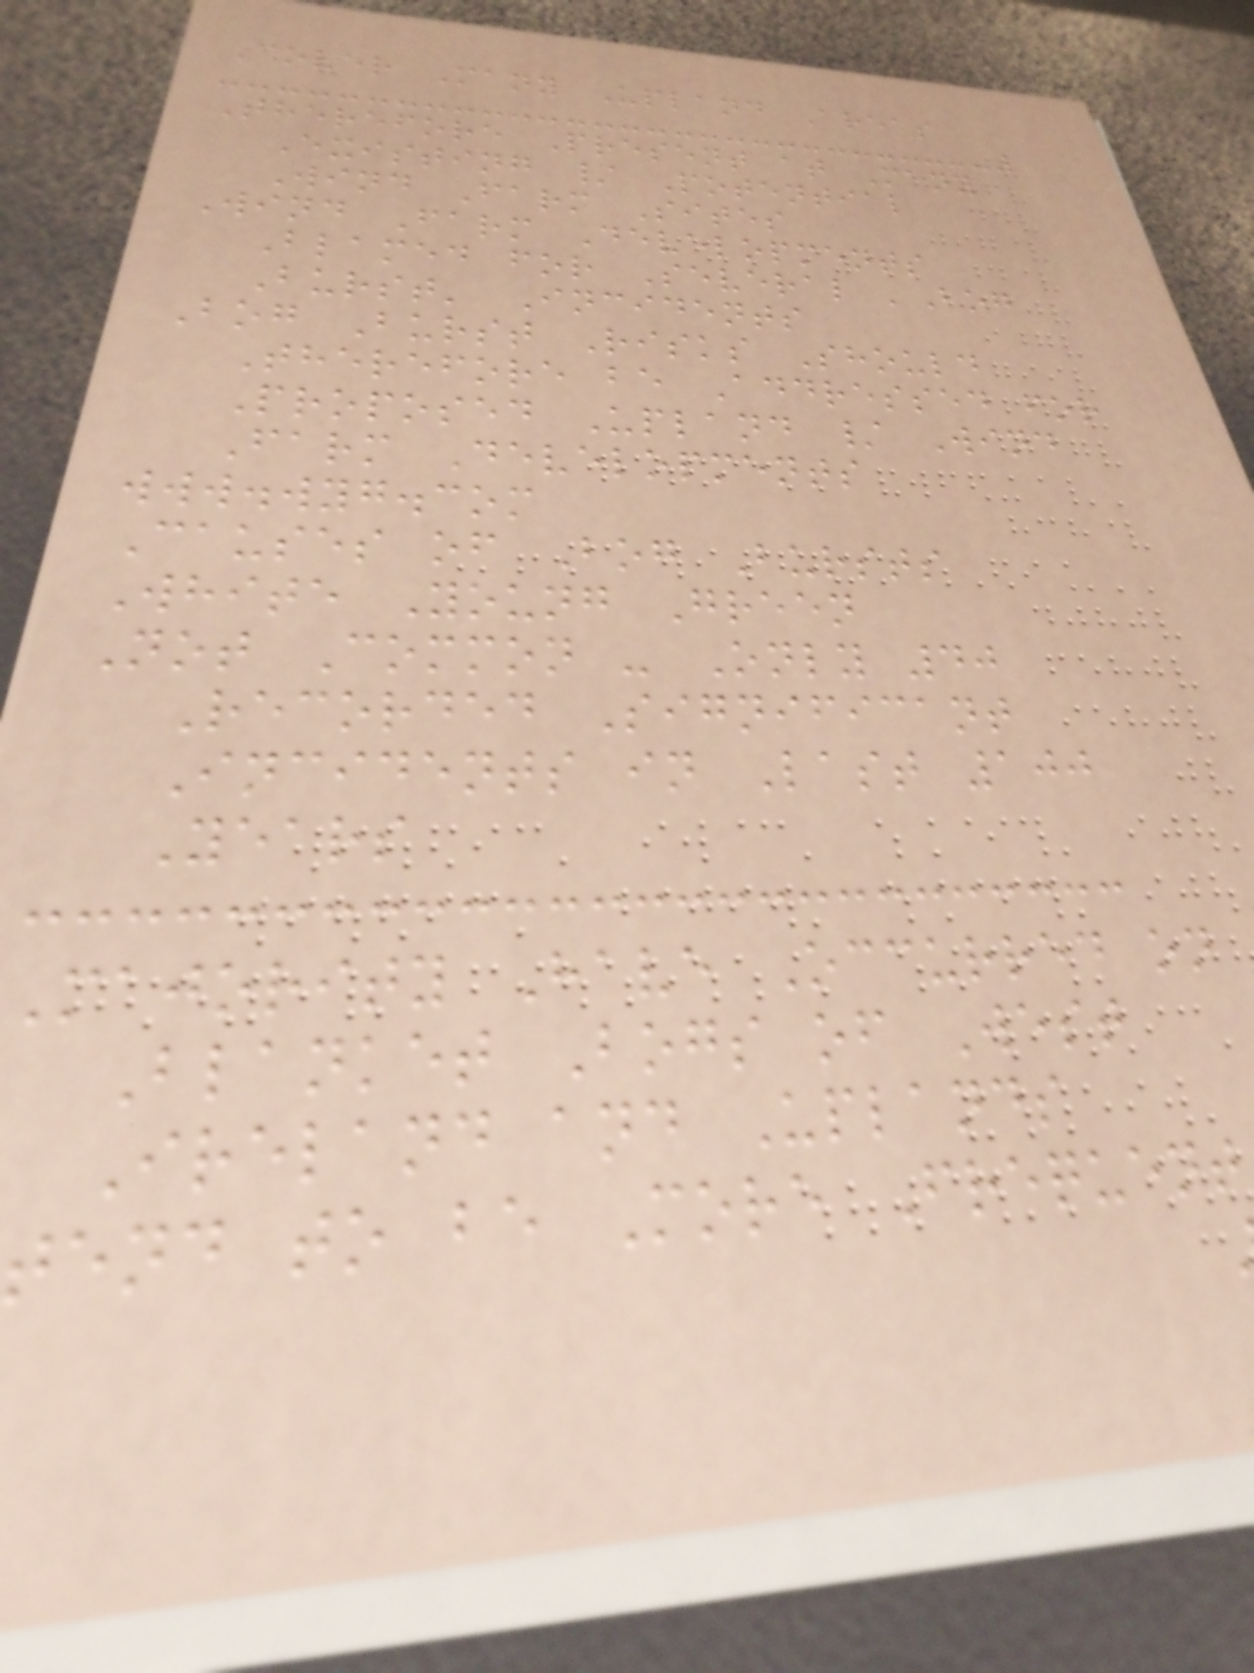Cover Many Upland Areas
Therefore Present at Many
Existing / Potential
Wind Farm Sites
Wind Farm Developments
Blamed for Several 'Bog
Burst' Incidents
Bog Burst Risks Should
Therefore be Addressed for
Proposed Upland / Wind
Farm Developments
www.wyg.com
Causes of Bog Bursts
White Young Green
Not Common - Only 40
Recorded Significant
Incidents in Last 100
Years
Majority Have Occurred on
Blanket Bogs of West
Ireland and Uplands
end to be More Frequent
